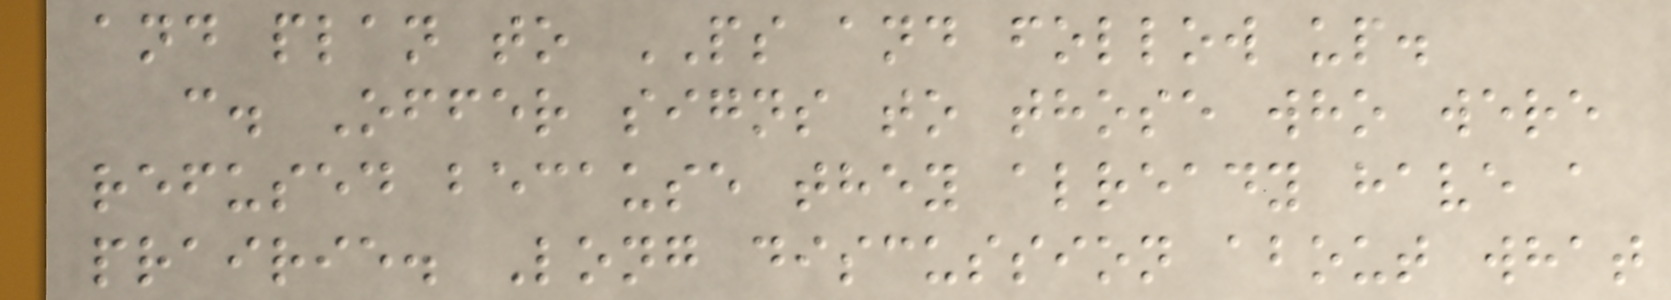and plan to PS and follow up.
c. Offer signs to those who were
refused because they already have a
prairie. Long discussion about what
